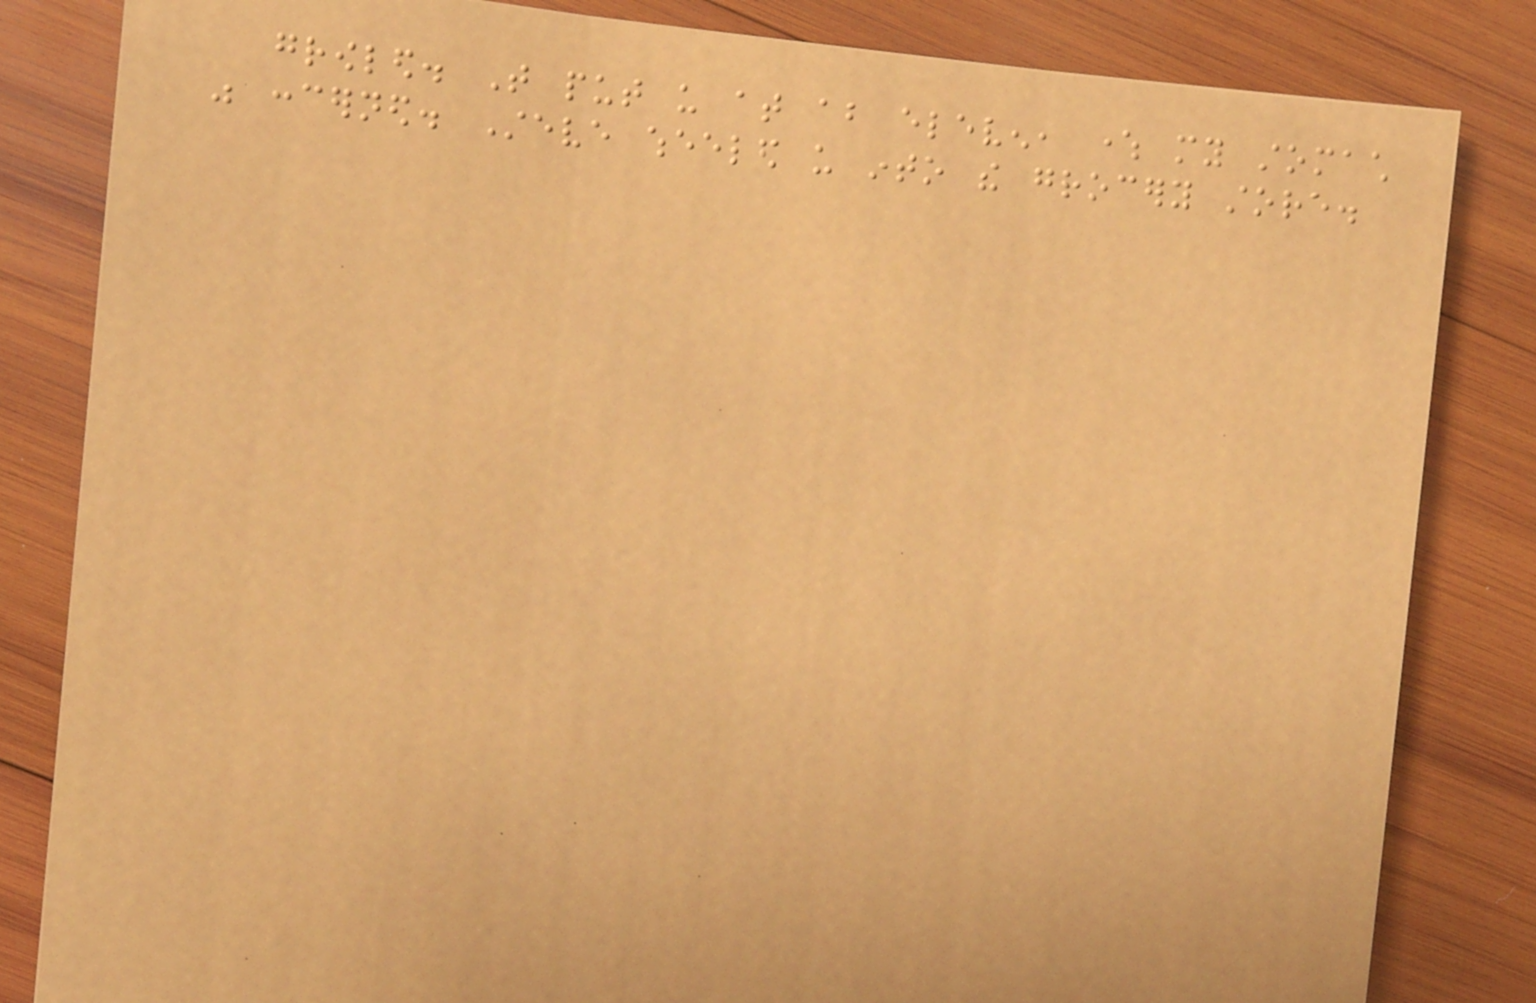growled. That put us at about eleven, where my stomach
was concerned. Steve wheeled us into the grocery store.
